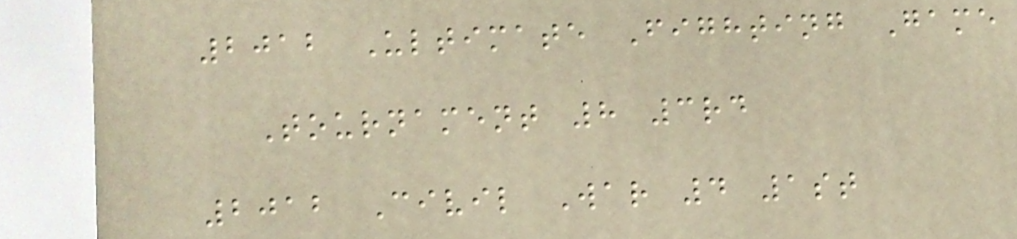2012 Ultimate Fighting Game
Tournament 8 3rd
2012 Civil War 4 1st
